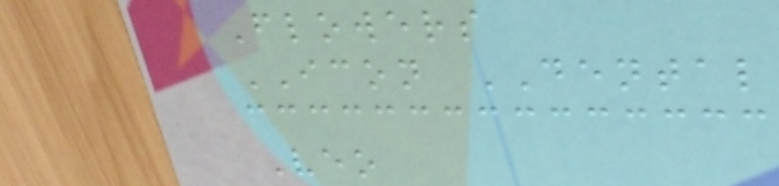Flowers
ICON DENTAL
Veo
